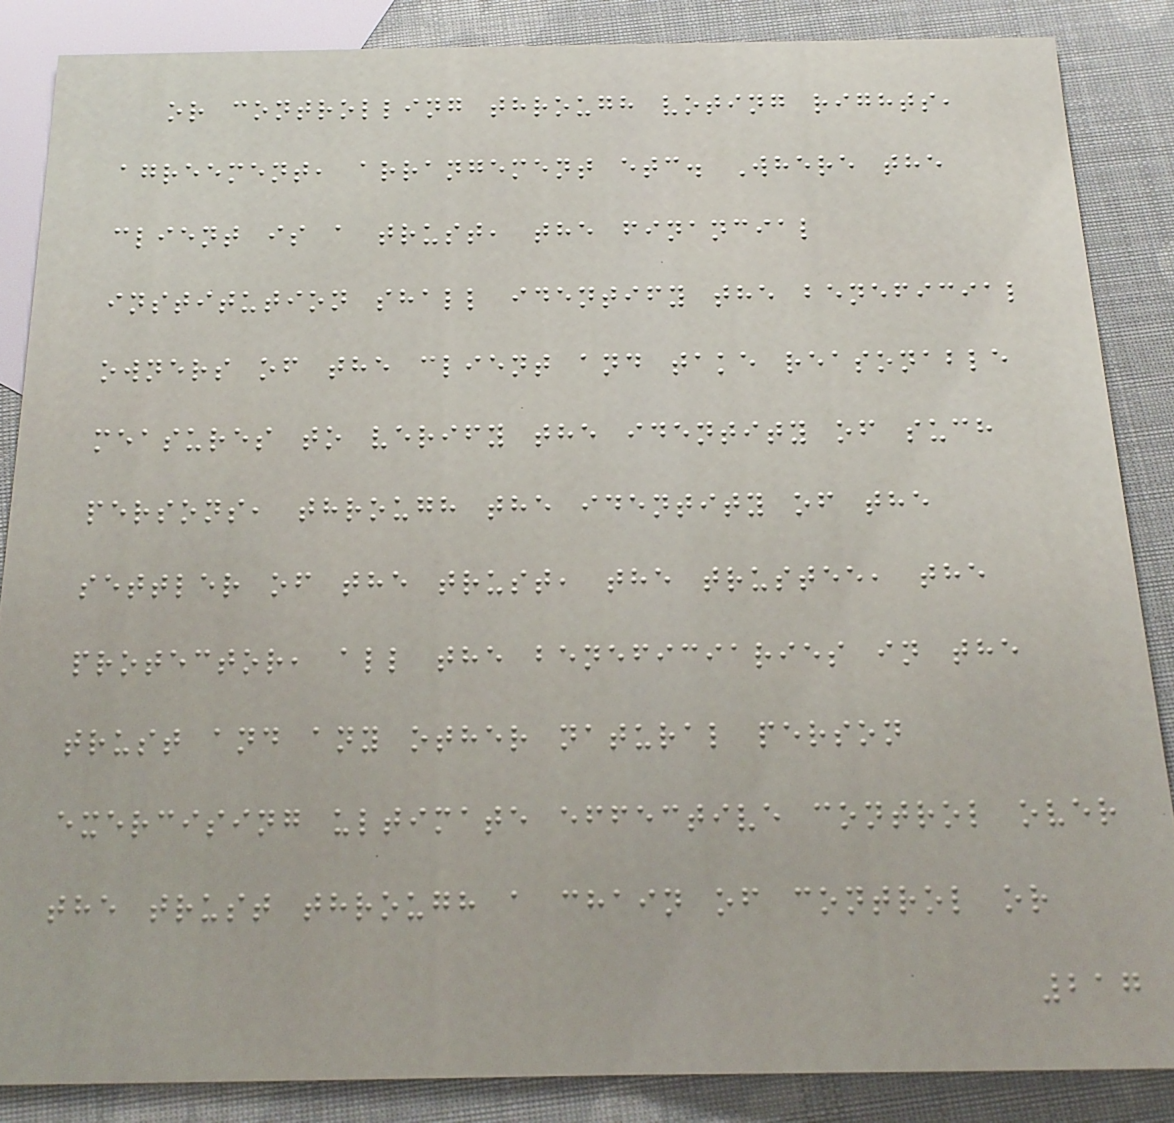or controlling through voting rights,
agreement, arrangement etc. Where the
client is a trust, the financial
institution shall identify the beneficial
owners of the client and take reasonable
measures to verify the identity of such
persons, through the identity of the
settler of the trust, the trustee, the
protector, all the beneficiaries in the
trust and any other natural person
exercising ultimate effective control over
the trust through a chain of control or
217
